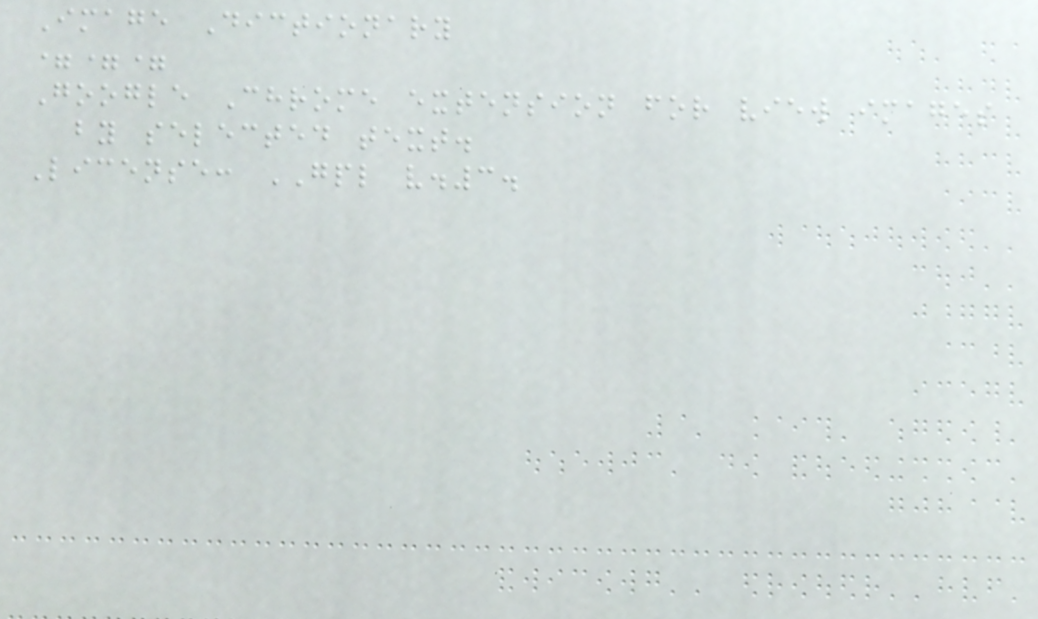Image Dictionary
===
Google Chrome extension for view images
by selected text.
License: GPL v.3.
